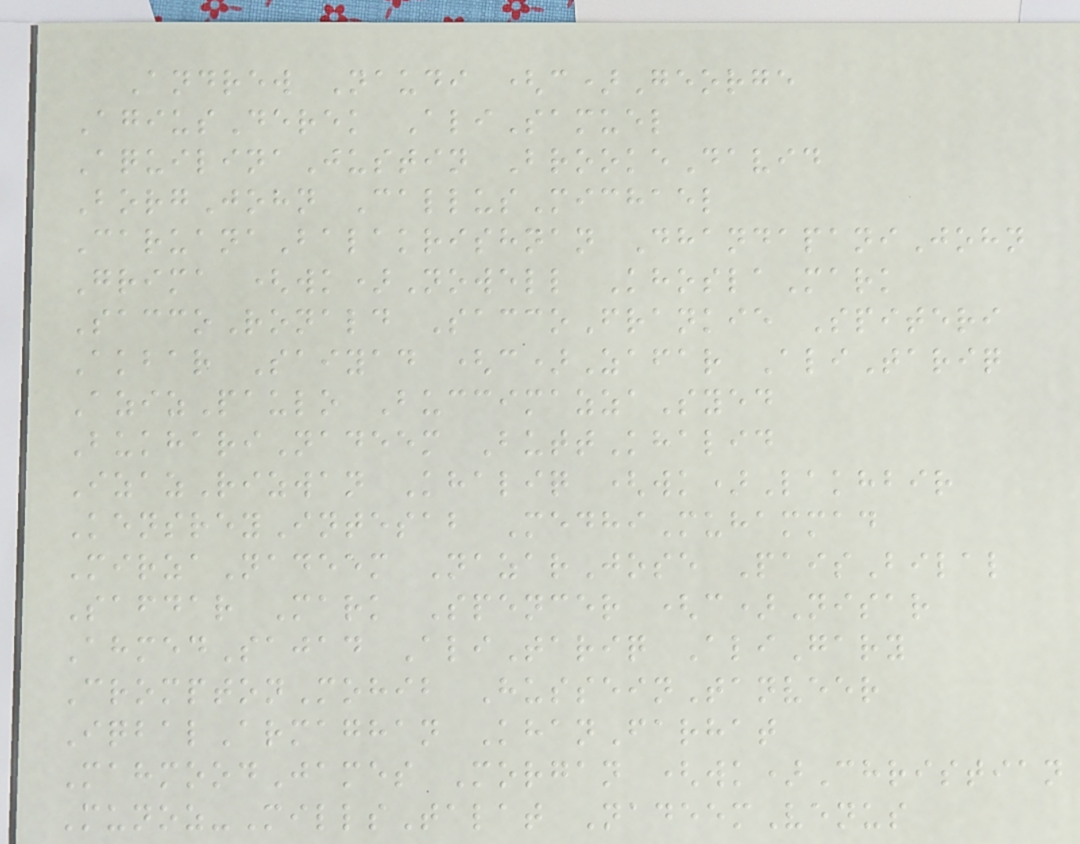Andrew Naudi (c)George
AgiusDerek AliSamuel
AquilinaJustin BrookeDavid
BorgJohn CallusMichael
CaruanaBalakrishnan DhandapaniJohn
Grima (wk)Nowell KhoslaMark
SaccoRonald SaccoFrankie Spiteri
Akbar Saiyad (c)Zafar AliTariq
AzizPaulo BuccimazzaSyed
BukhariNadeem ButtKhalid
IzazRizwan Khaliq (wk)Lakhbir
KensreyIntesab MedhiMuhammad
MirzaNadeem NazarJose PaisBilal
Safdar Mark Spencer (c)Nisar
AhmedSajad AliTariq AliGary
CromptonMohib HusseinTanveer
IqbalArmaghan KhanFarhat
MahmoodJames Morgan (wk)Christian
Munoz-MillsTalat NadeemVenus
